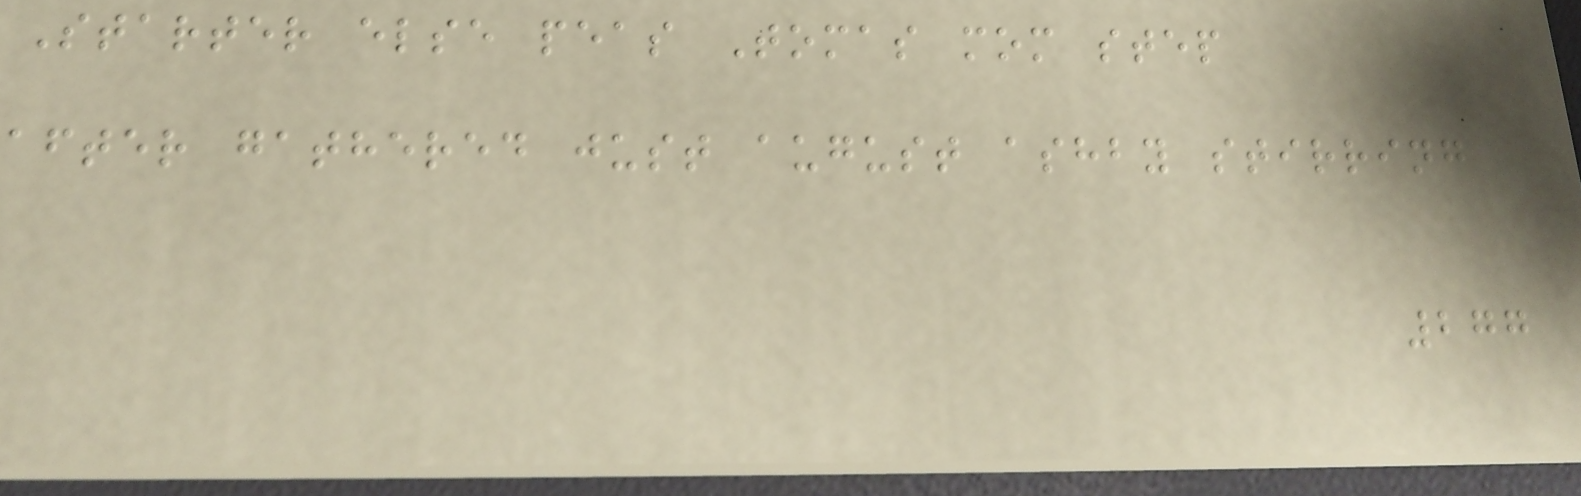Starter else peas Tomas mom step
after gathered just august ashby stirring
277
